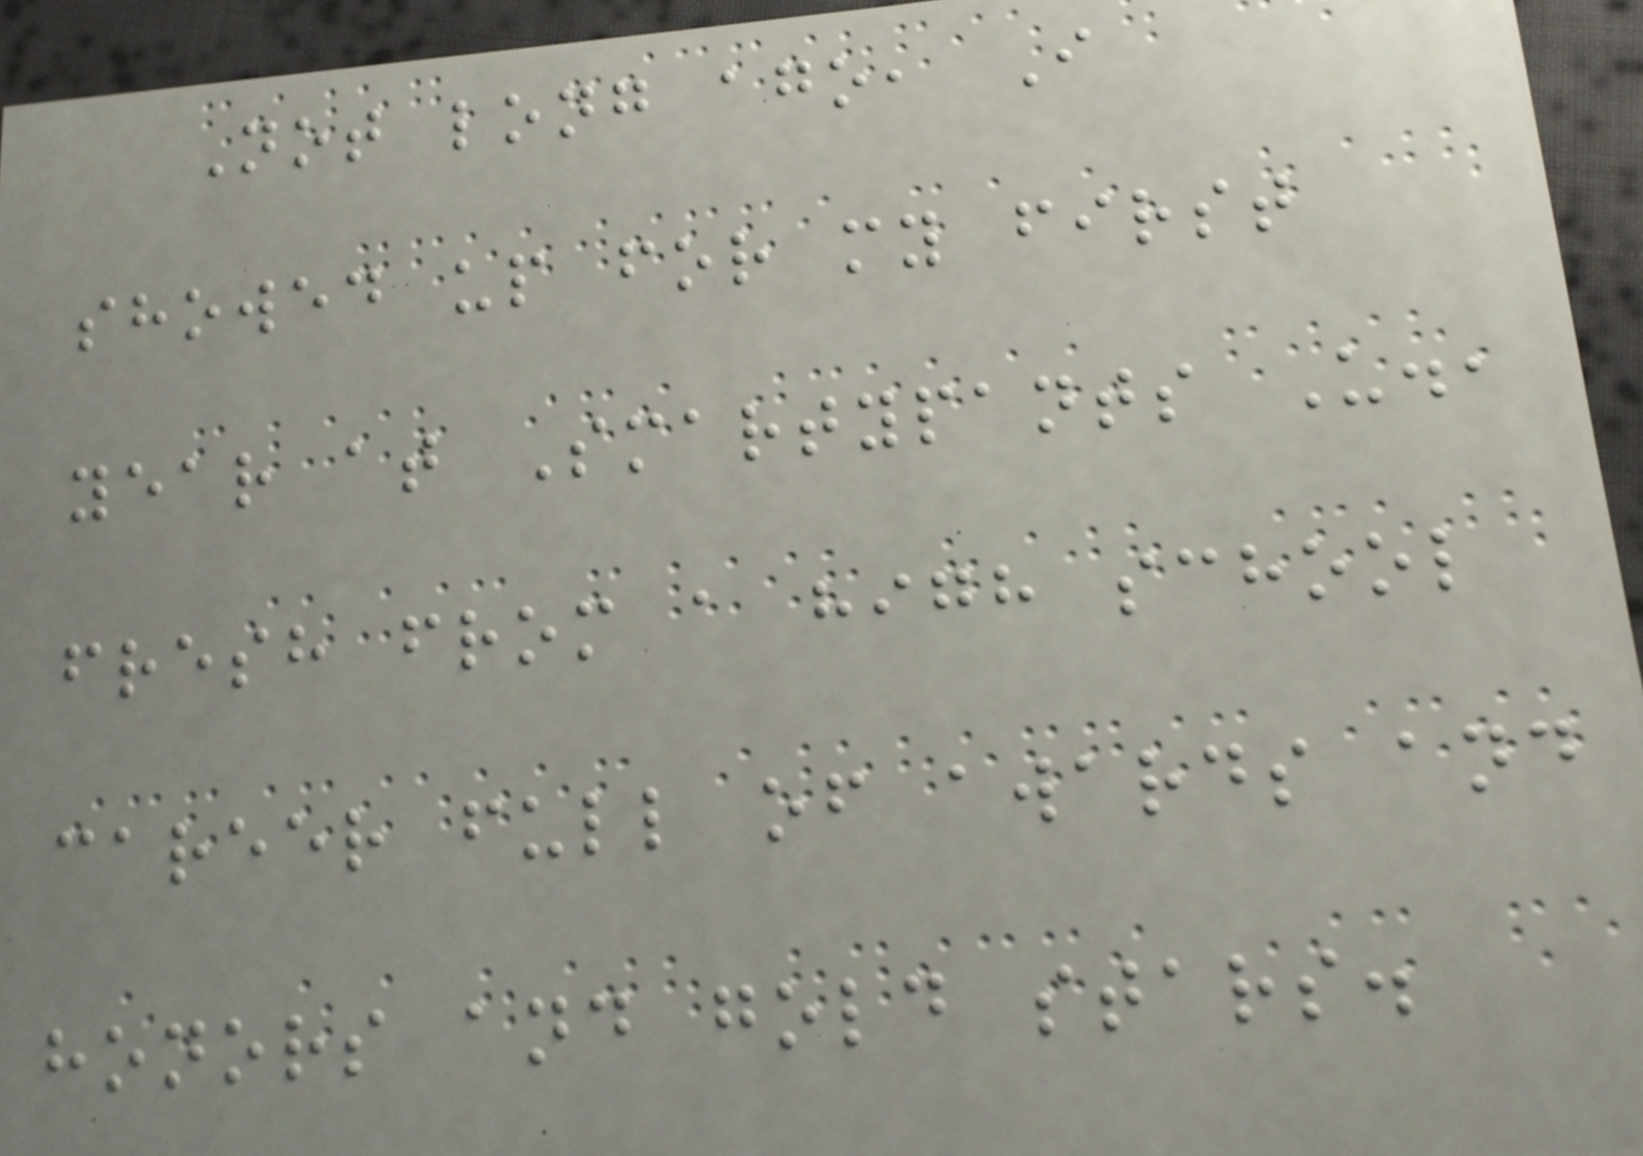Not long ago, I
showed up for my first
year at Smartypants U.,
fresh from a high school
career full of awards and
honors and gold stars.
